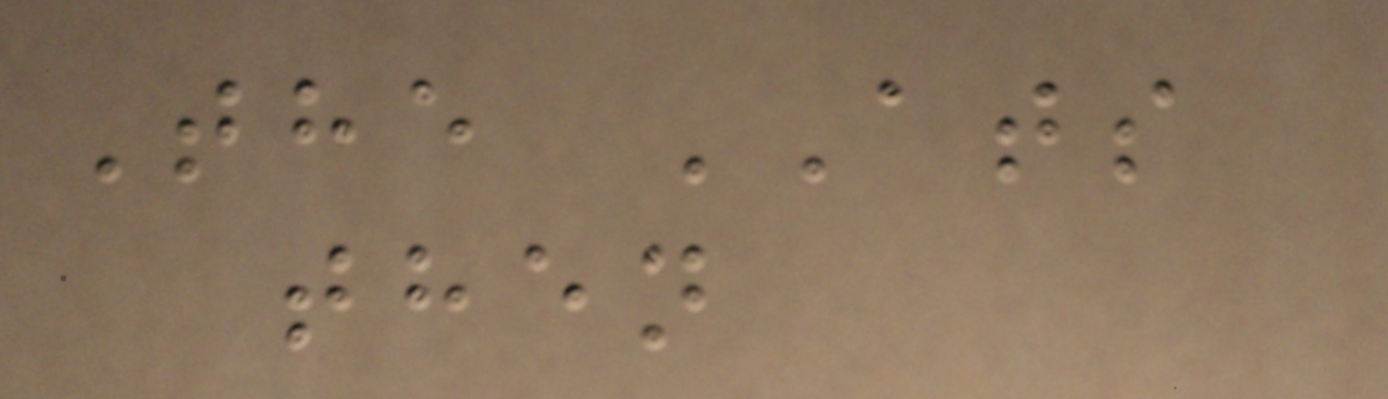The ATS
then
